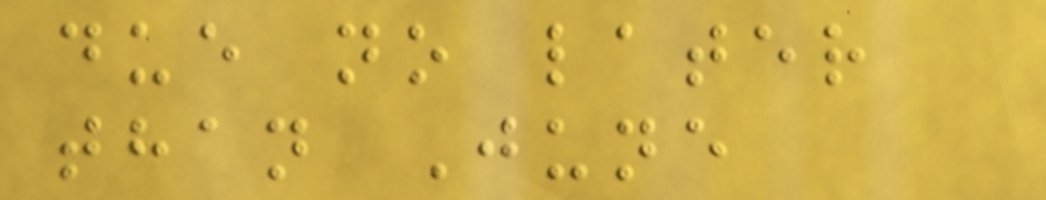due no later
than June
